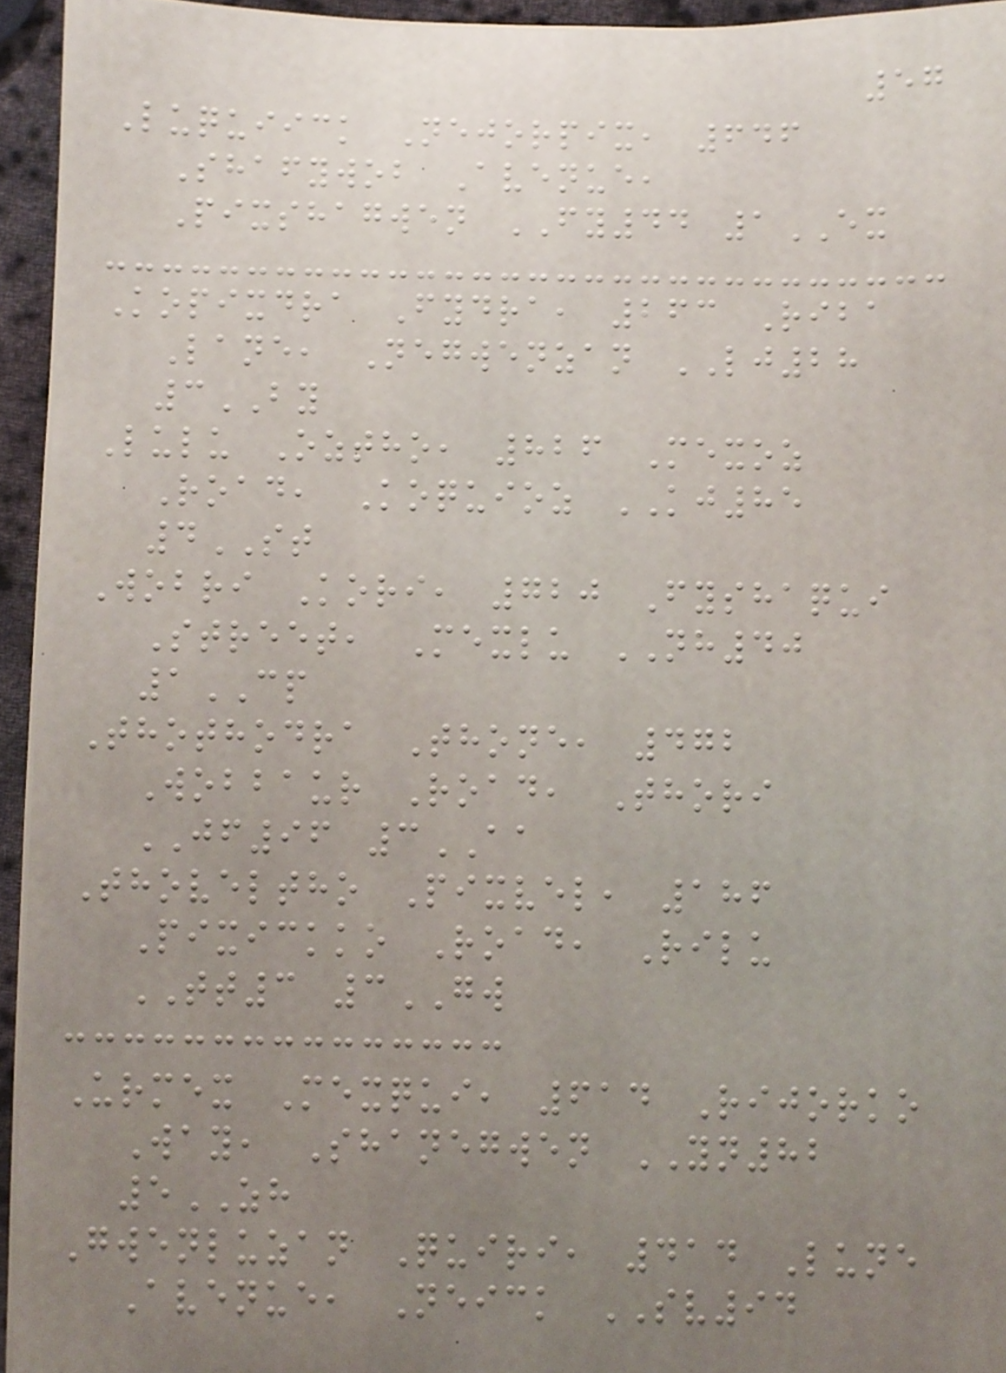57
Luquiick Nejorpix, 646
Shafywob Avenue,
Pixshagwen FY44 1EX
Kopixdra Fydra, 263 Riba
Lane, Negwenzan LJ28
3BY
Lulu Oztho, 826 Mexoz
Road, Koquioz KJ85
4ST
Wobri Kori, 720 Fyshaqui
Street, Mexlu NH40
1CP
Thothodra Thone, 472
Wobbaur Road, Thori
JF96 3AA
Thoveltho Pixvel, 186
Pixickko Road, Rilu
TT3 3GW
Urmex Mexqui, 614 Rijorko
Way, Shanegwen YN82
5ZH
Gwenluzan Quiri, 414 Lune
Avenue, Neick SV94
